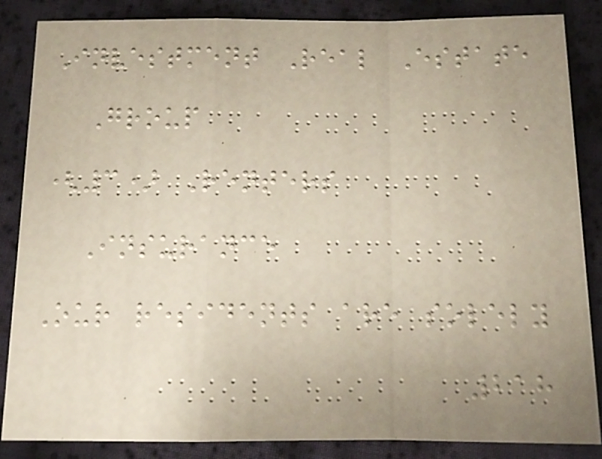Investment Real Estate
Group
(3) Renters
Insurance
Our residents are solely
218
